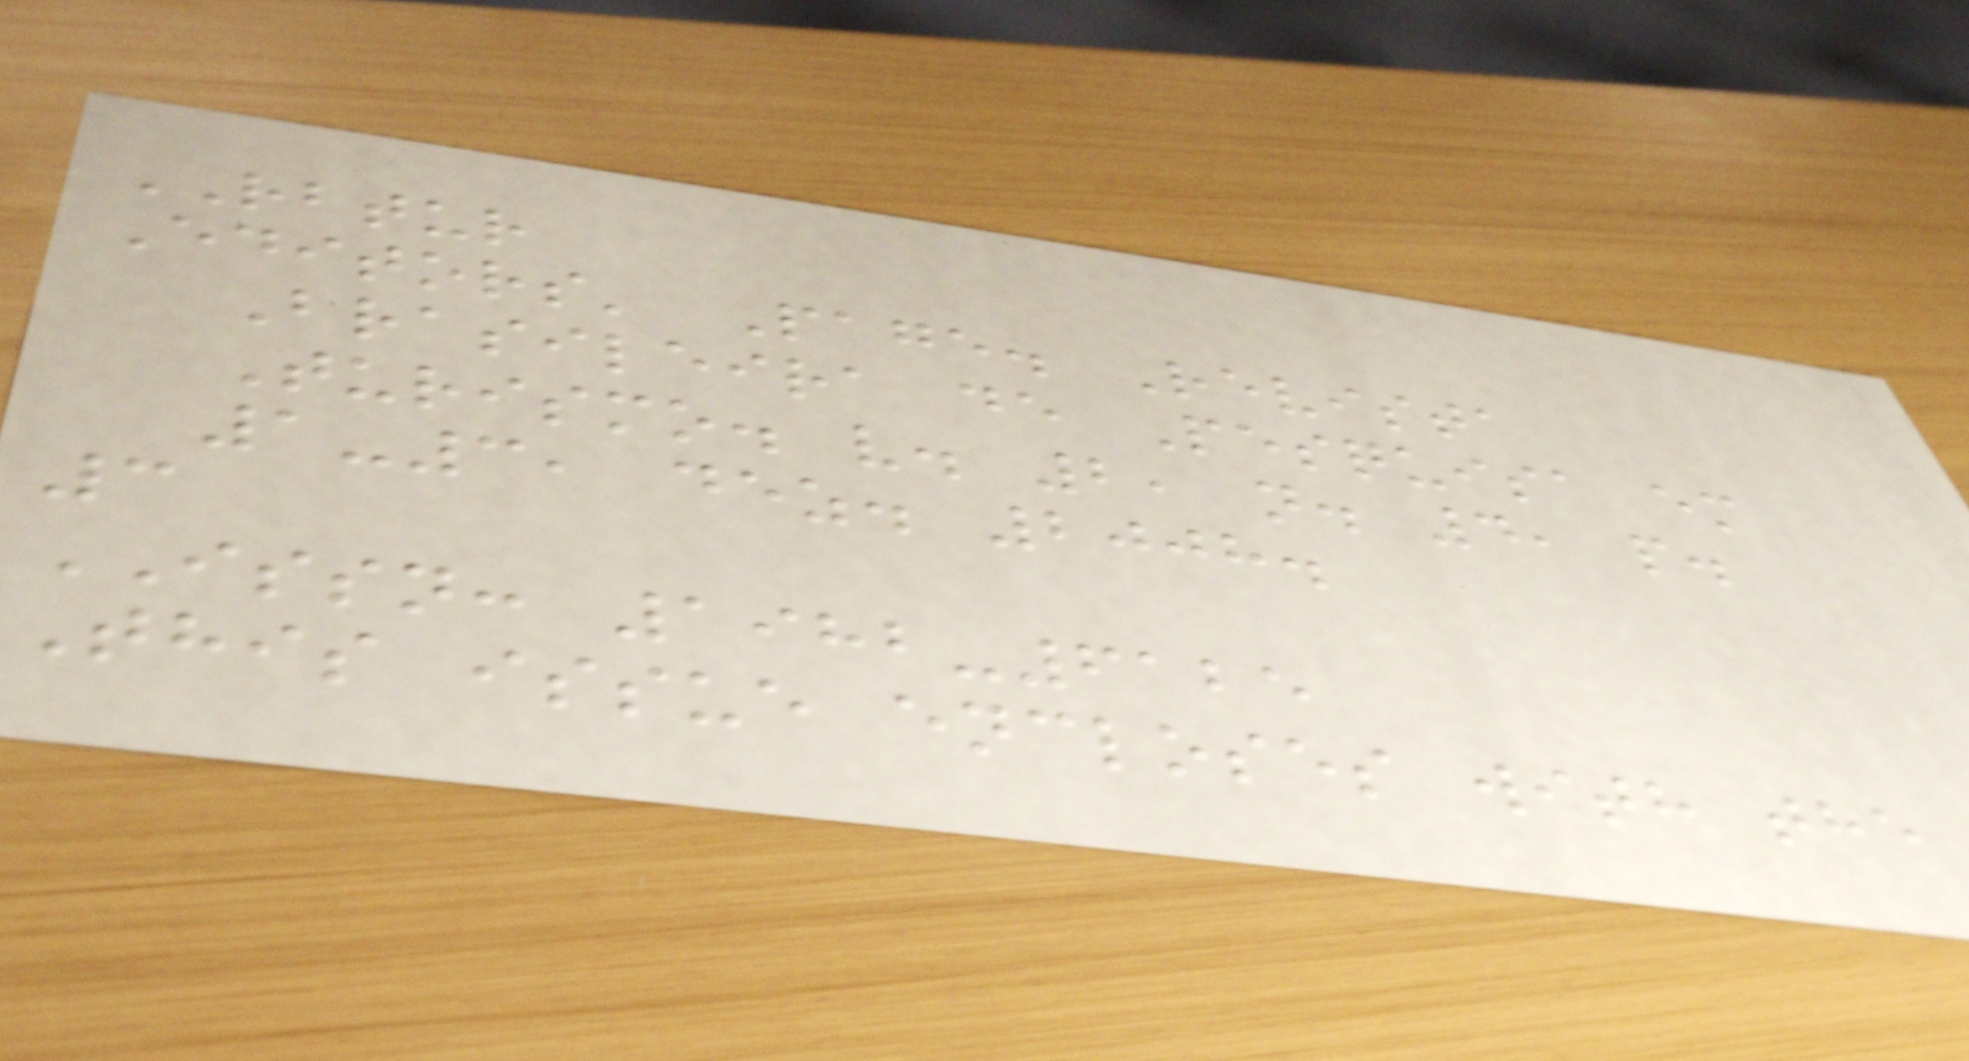RBTUR
Editors' Page. Revista
Brasileira de Pesquisa em
Turismo. v. 2, n. 4, p.
1-3, dez. 2008.
3
ISSN: 1982-6125
This issue encloses with the
